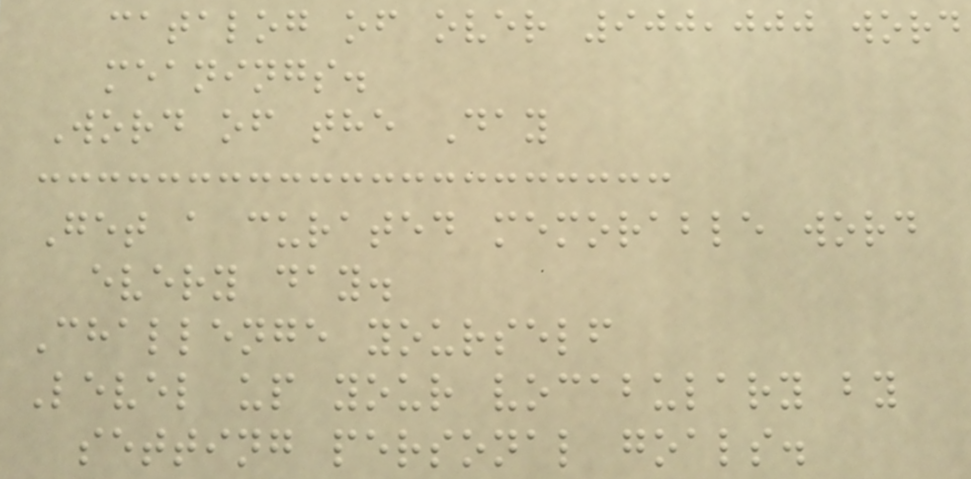catalog of over 900,000 word
meanings.
Word of the Day
Get a curated memorable word
every day.
Challenge yourself
Level up your vocabulary by
setting personal goals.
